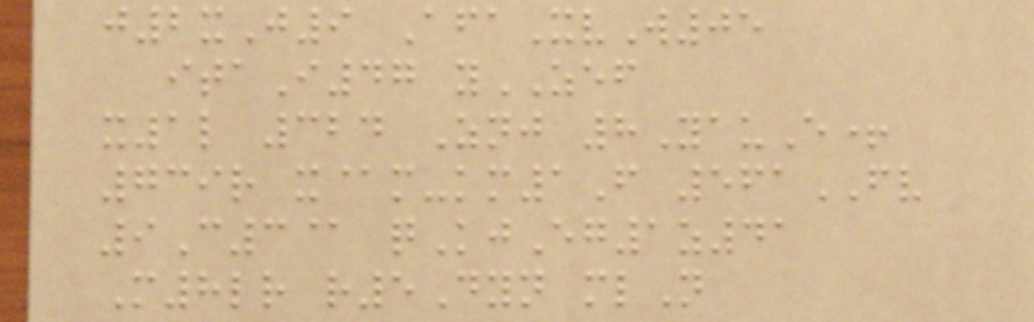j2xJ9 AfaXvW05
itaI47 yZEF
x1l 324 Znj 8YauE+
739r x@m-km1F 561FV
9C3@ qKjEg1z41
M8lr r5Dyn mlN
